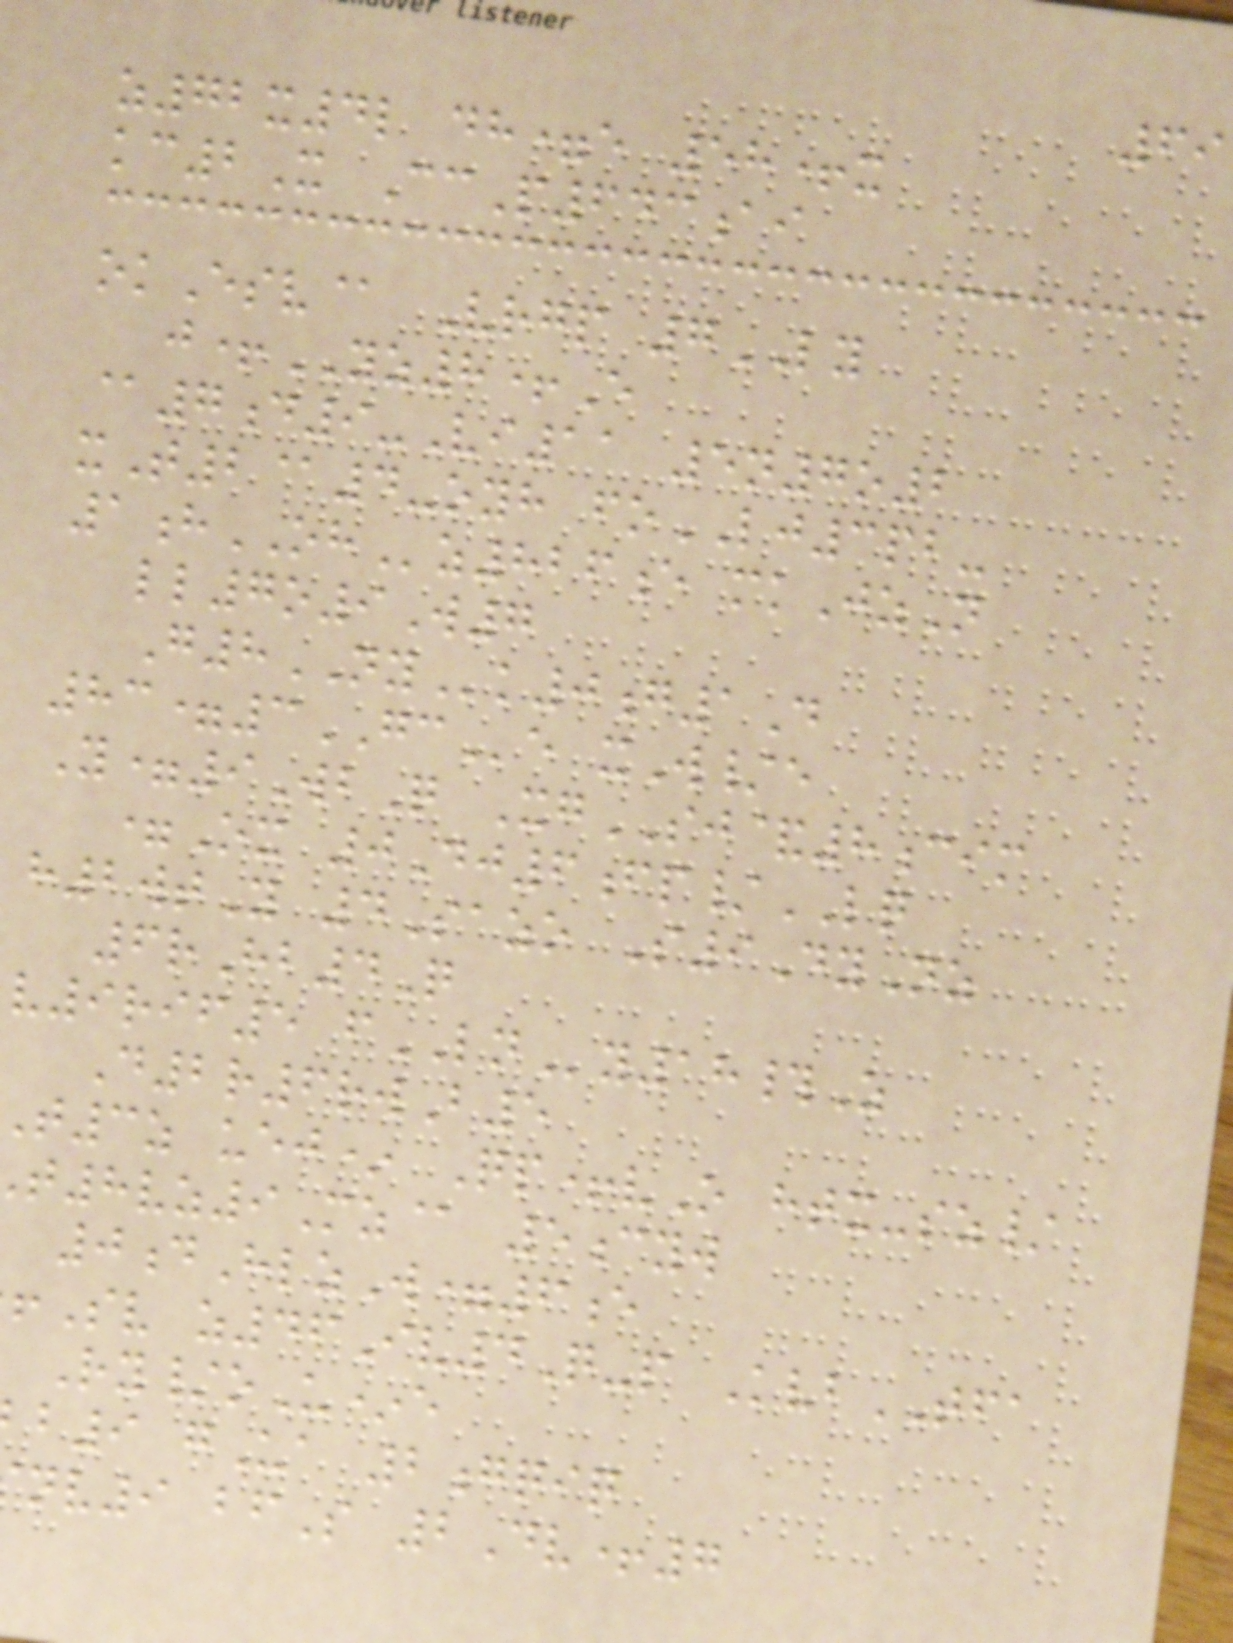69
z72x4l dh=e 58+x
kc2X CcP643ai
okEsv@ Vrgp 7LY
j+YZ8+E
@7d9-Vi11 5n7o2
xT2@4-oyh foLJ3pb-
1hOHz826e mkJzN
ll7o9W7
G8NYk0g1D
83=3GCe xW/e
Y=9WbQ XgSJ&8cim
=Ox 0Dj6fp/LQ
h2wtY 4Sazo S9DyNz
6rHb4Q
v9rif5 fLNy18#Z
D2r6rwB5
t3z uej* Qp+vO htx-sz/
8vz9Mz@ 5cyw
0dHlzW=6e
Sv z46Iv4Q-p KvbTFA
Ry/oU*e
b9 gUa 2gqiq
nv9 bfS 2Dv+7
